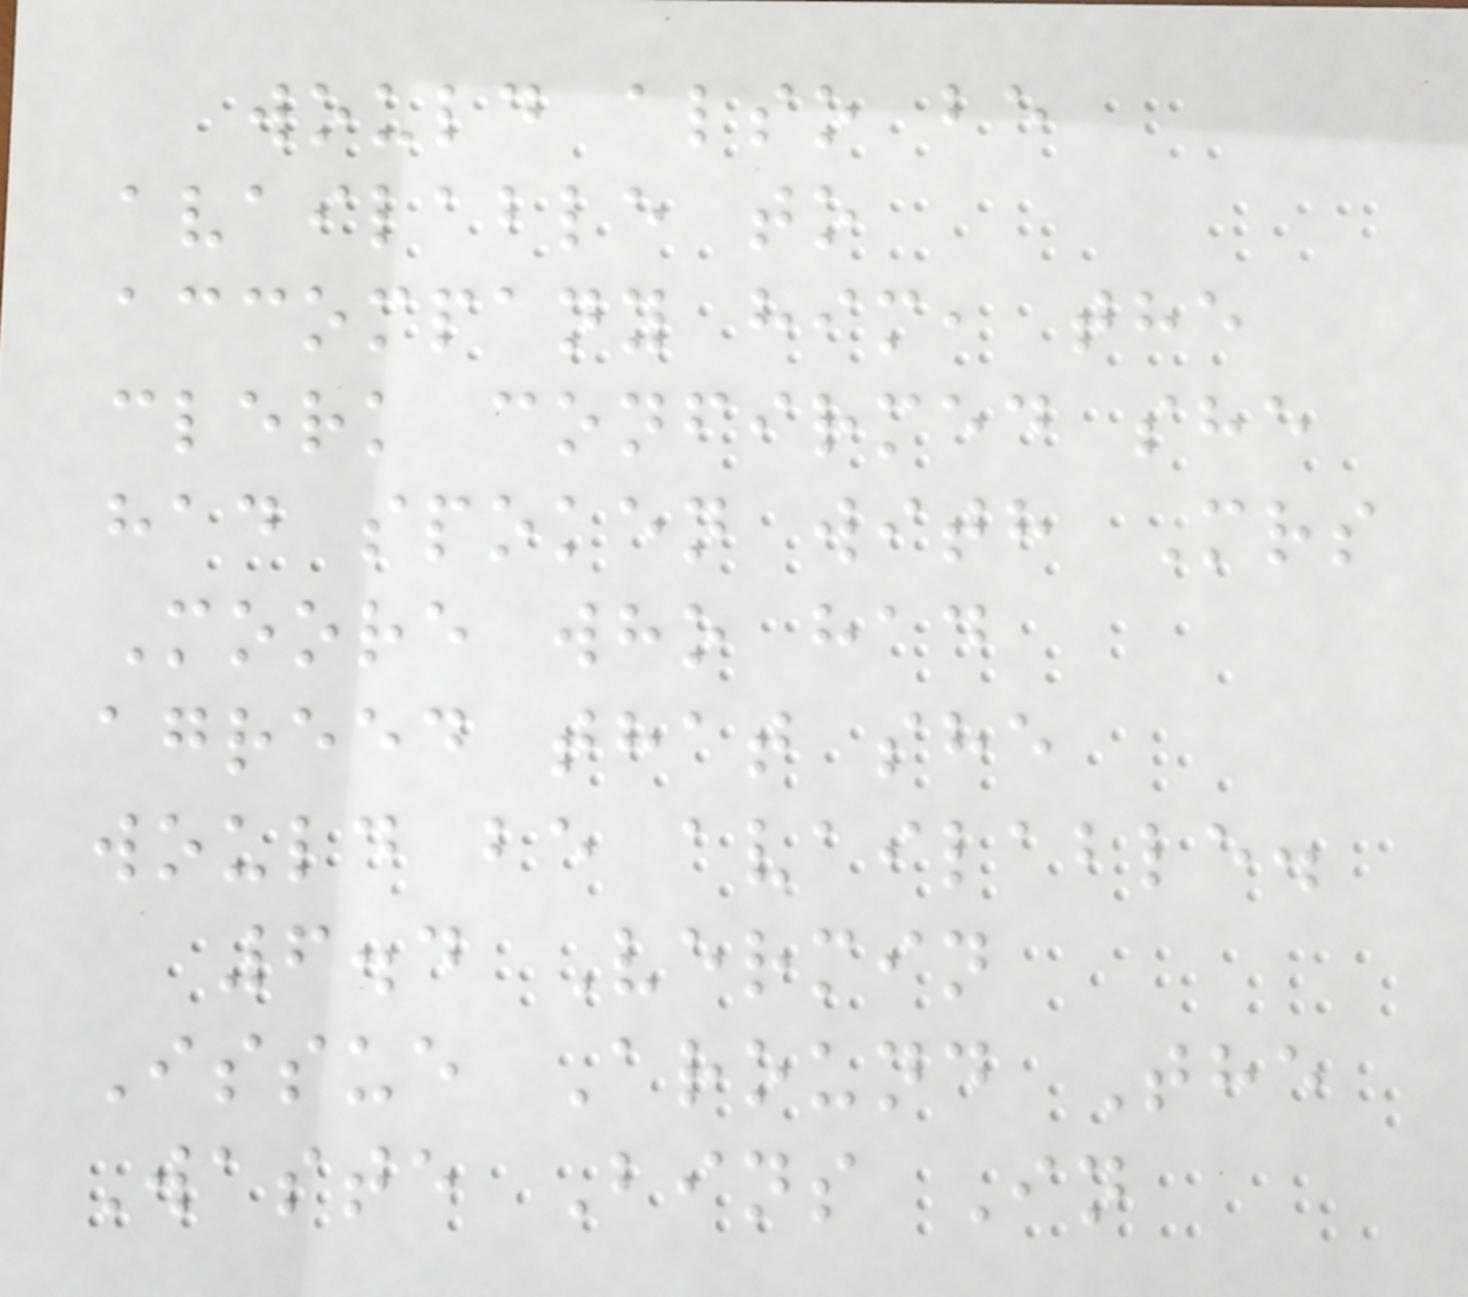would also be
available to
accompany him, the
clerk confirmed she
had spoken with Mrs
Moore who had
agreed that she
would be available.
6.4 Vermin
Issue Around The
Waste Bins In
